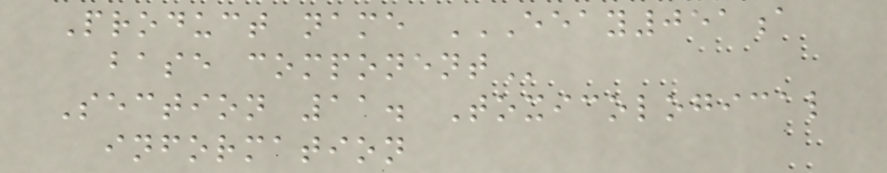Product name EEAY051A
BASE COMPONENT
Section 11. Toxicological
information
